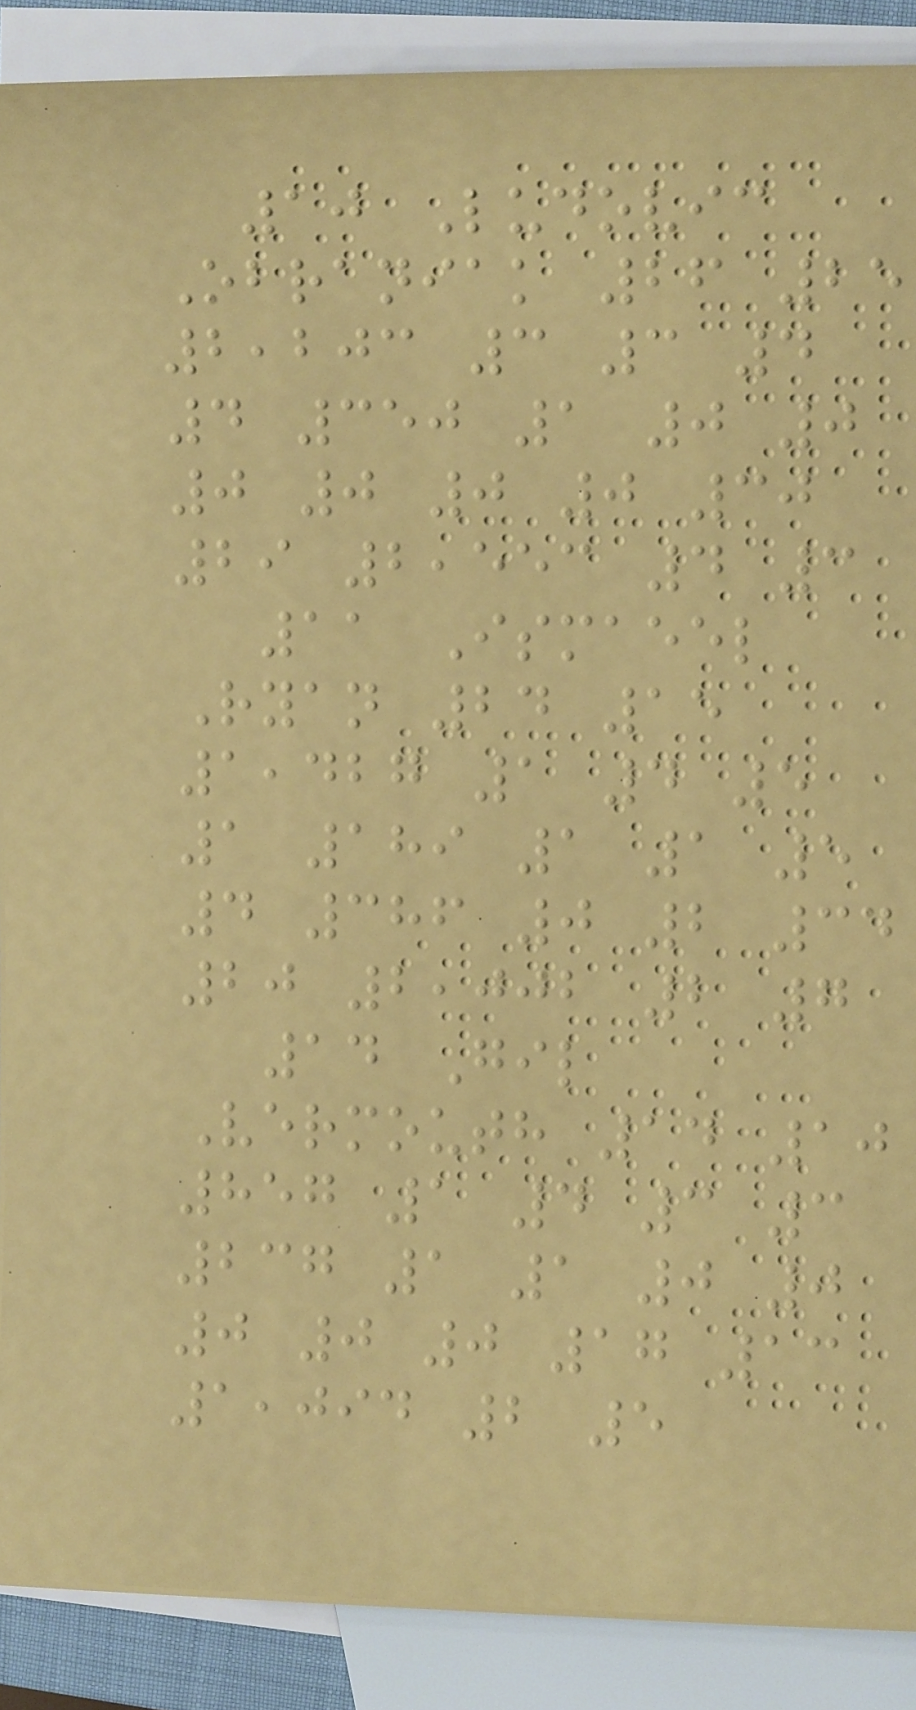10 Ludovic
Obraniak 26 25
2,203 3 3 4
4 350 1 0 0
0 0 0 0 30
29 2,553 4 3
11 Ismaeel
Ryan 24 15
1,427 1 4 5
1 189 1 1 5
4 386 0 2 34
20 2,002 2 7
14 Gil
Vermouth 14 10
857 1 4 3 3
237 1 1 0 0
0 0 0 17 13
1,094 2 5
